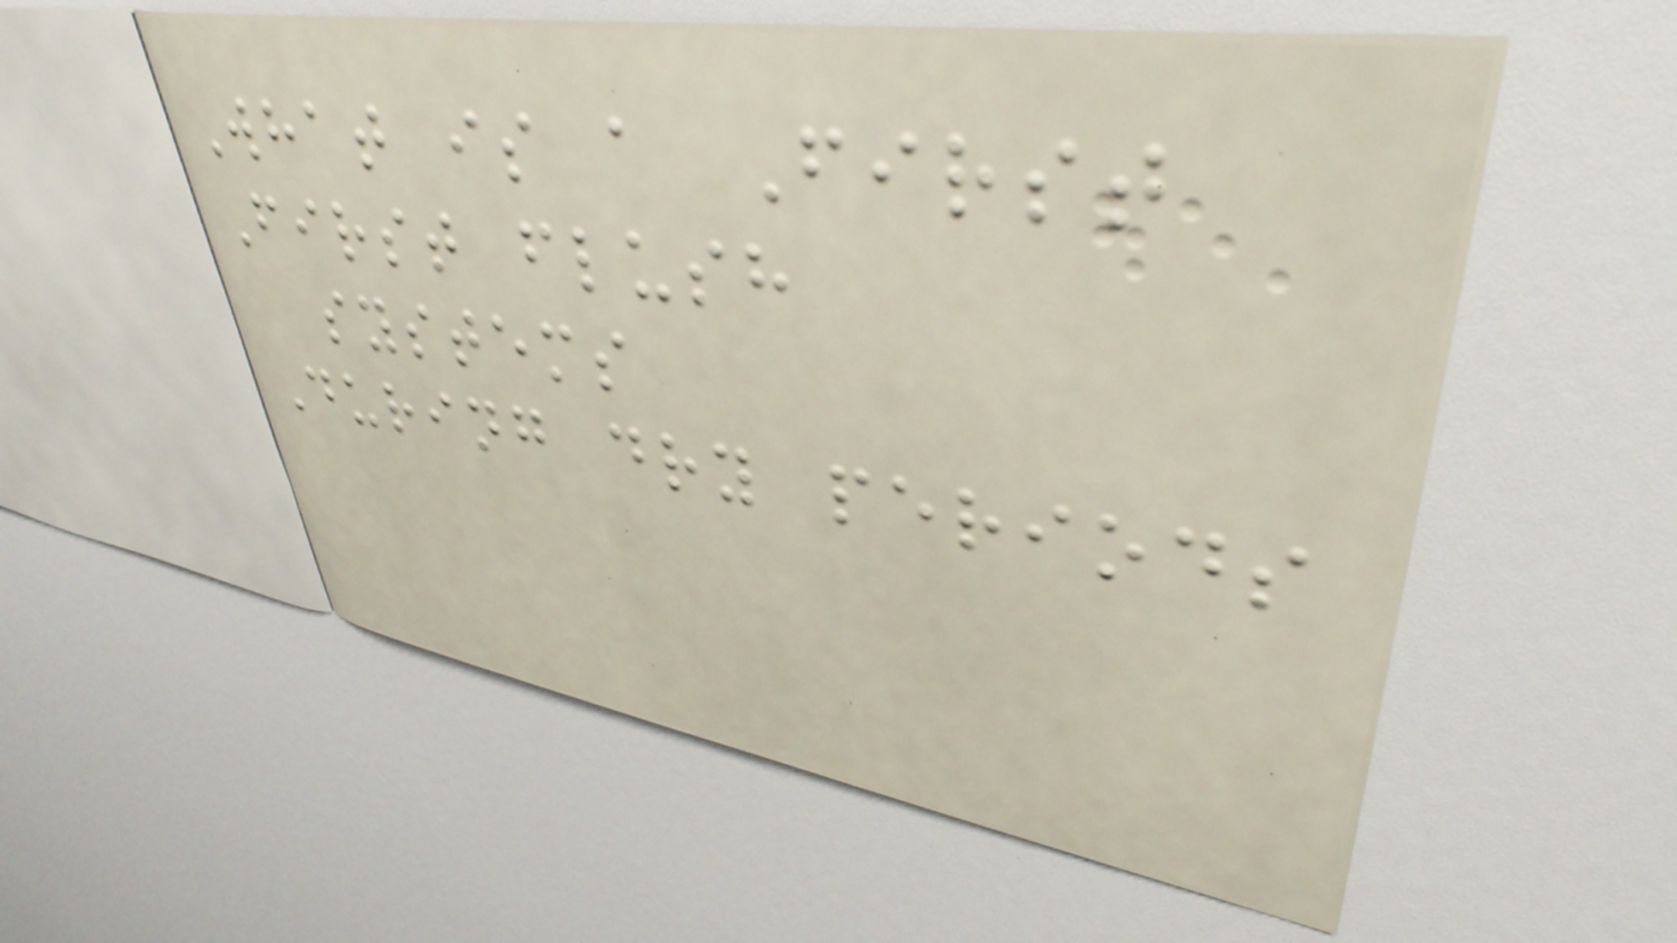What is a First
First flush
systems
During dry periods
